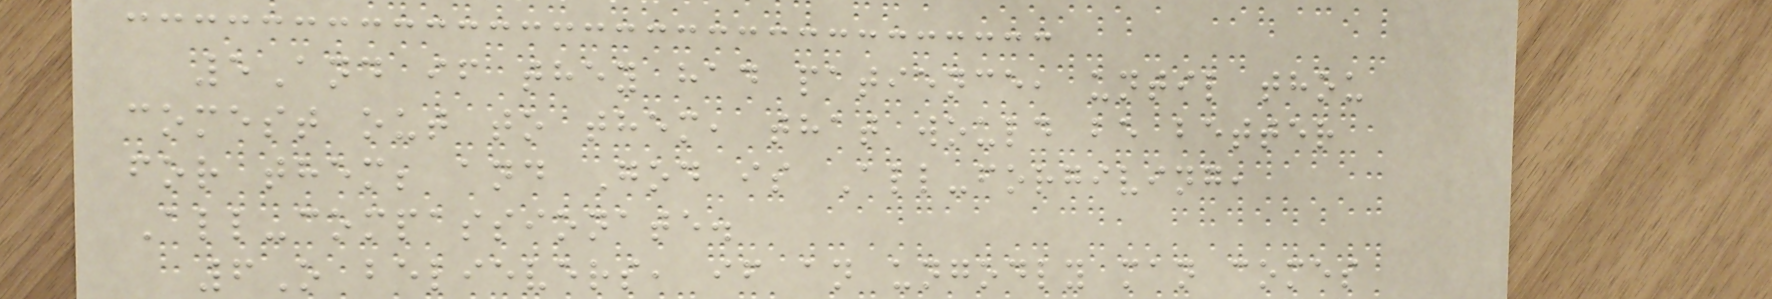5And if they had patience, until thou
comest out to them, that would be better
for them; and God is All-forgiving,
All-compassionate.
6O believers, if an ungodly man comes
